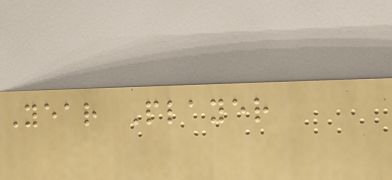Year Player
